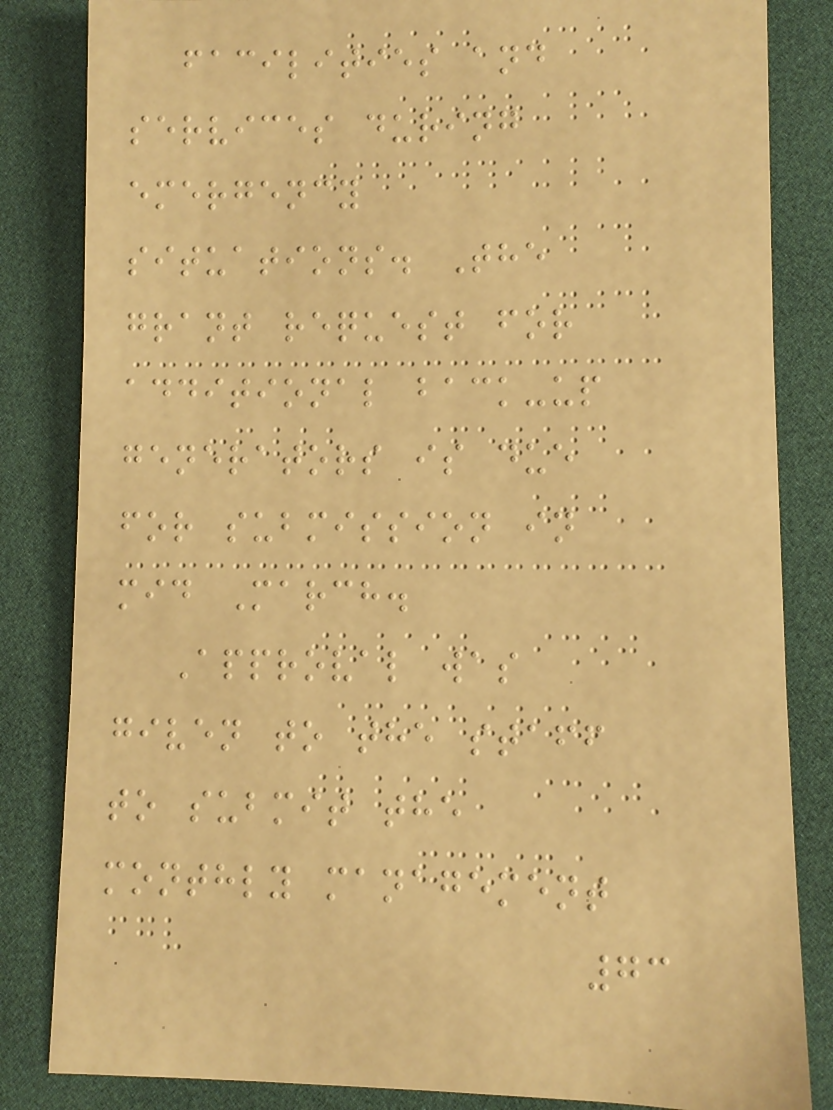facilities and
services during
emergency
situations. The
grant request for
additional back-up
generators is due
for submission in
mid March.
Approval was
given to the staff
to submit the
monthly management
73
